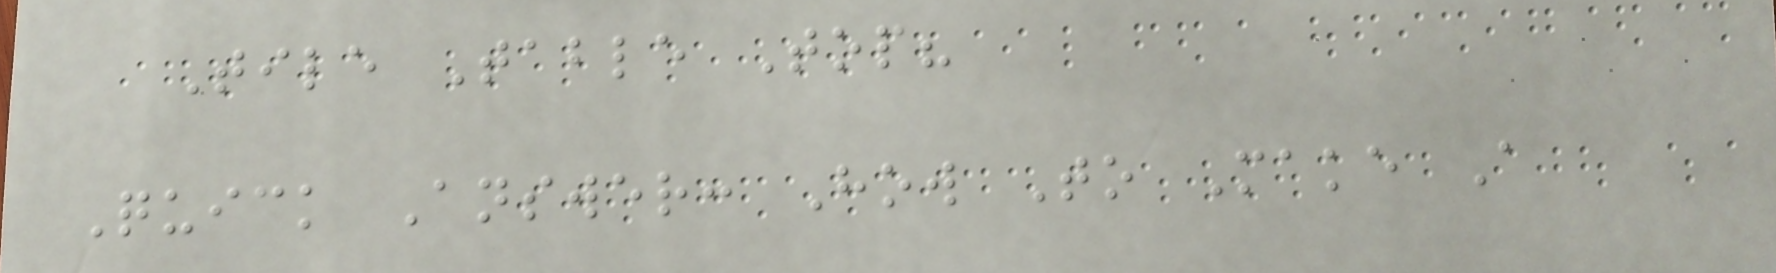Tile Table Top?
Quick Answer: How To Make A
